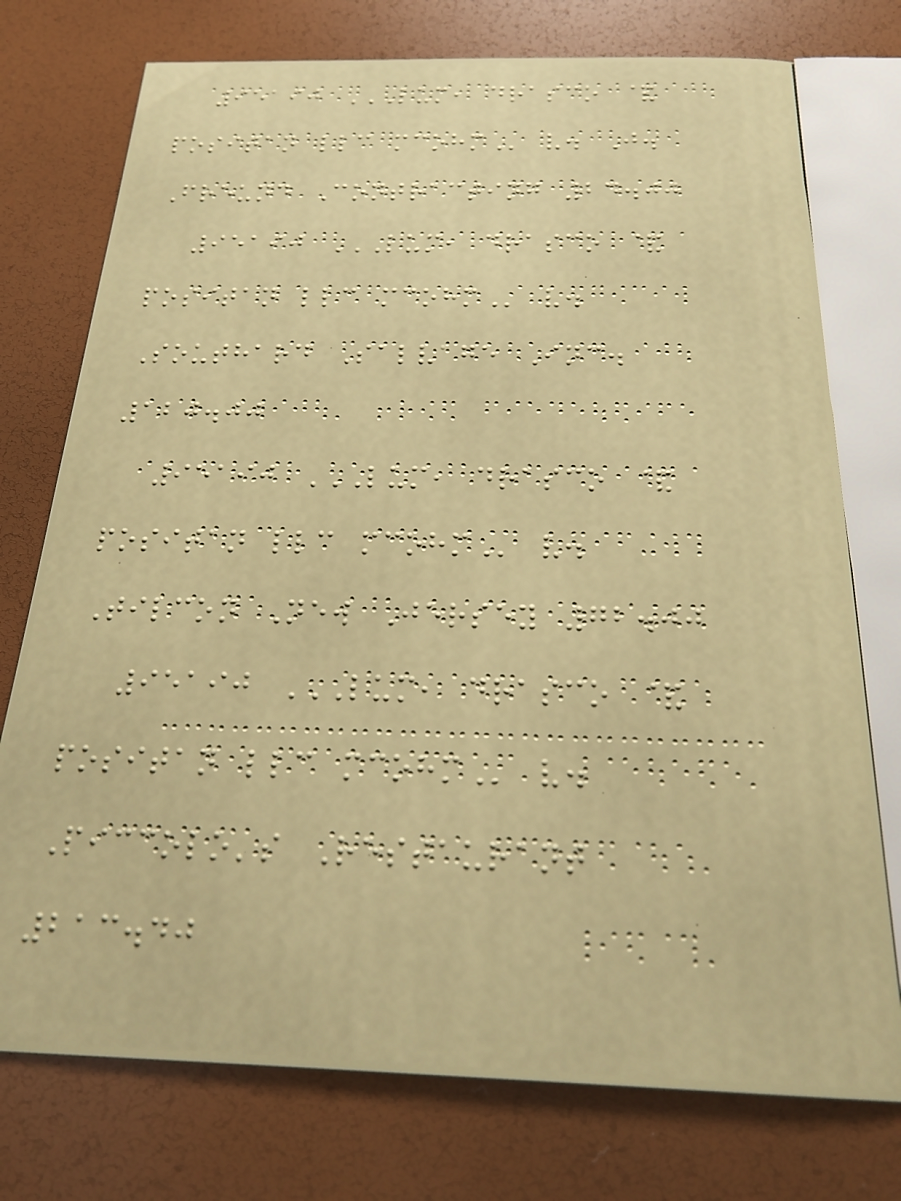95190 LUM, DRASCO &
POSITAN LLC MCOHM v. J.
Freund Contracting 24.00
95190 LUM, DRASCO &
POSITAN LLC MCOHM v.
Southard Salvage Inc.
120.00
95190 LUM, DRASCO &
POSITAN LLC MCOHM v.
Tilcon New Jersey 72.00
95190 LUM, DRASCO &
POSITAN LLC MCOHM v.
Piccolo's Restaurant
213.40
